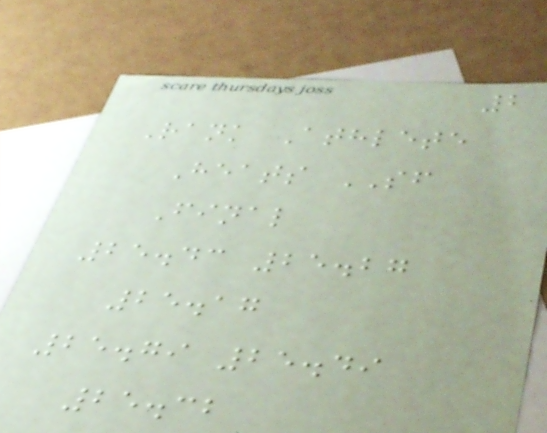2
Rank Athlete
Heats SF
Final
25.43 25.27
25.17
25.79 25.49
25.32
